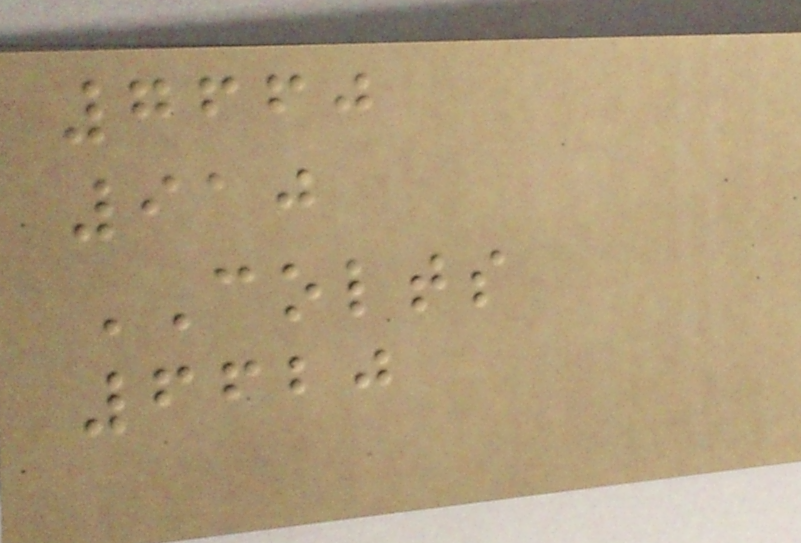7660
910
COLTS
6620
